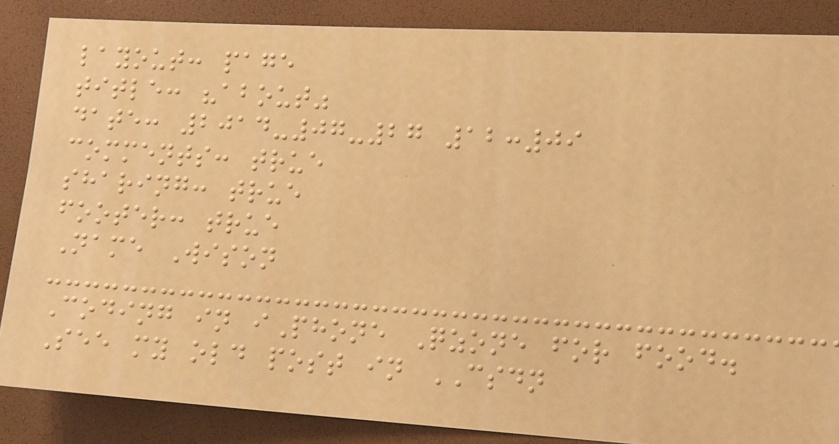layout: page
title: "about"
date: 2014-07-27 12:09
comments: true
sharing: true
footer: true
Name Wison
Coding in iPhone Qzone for food.
See my old post in CSDN
